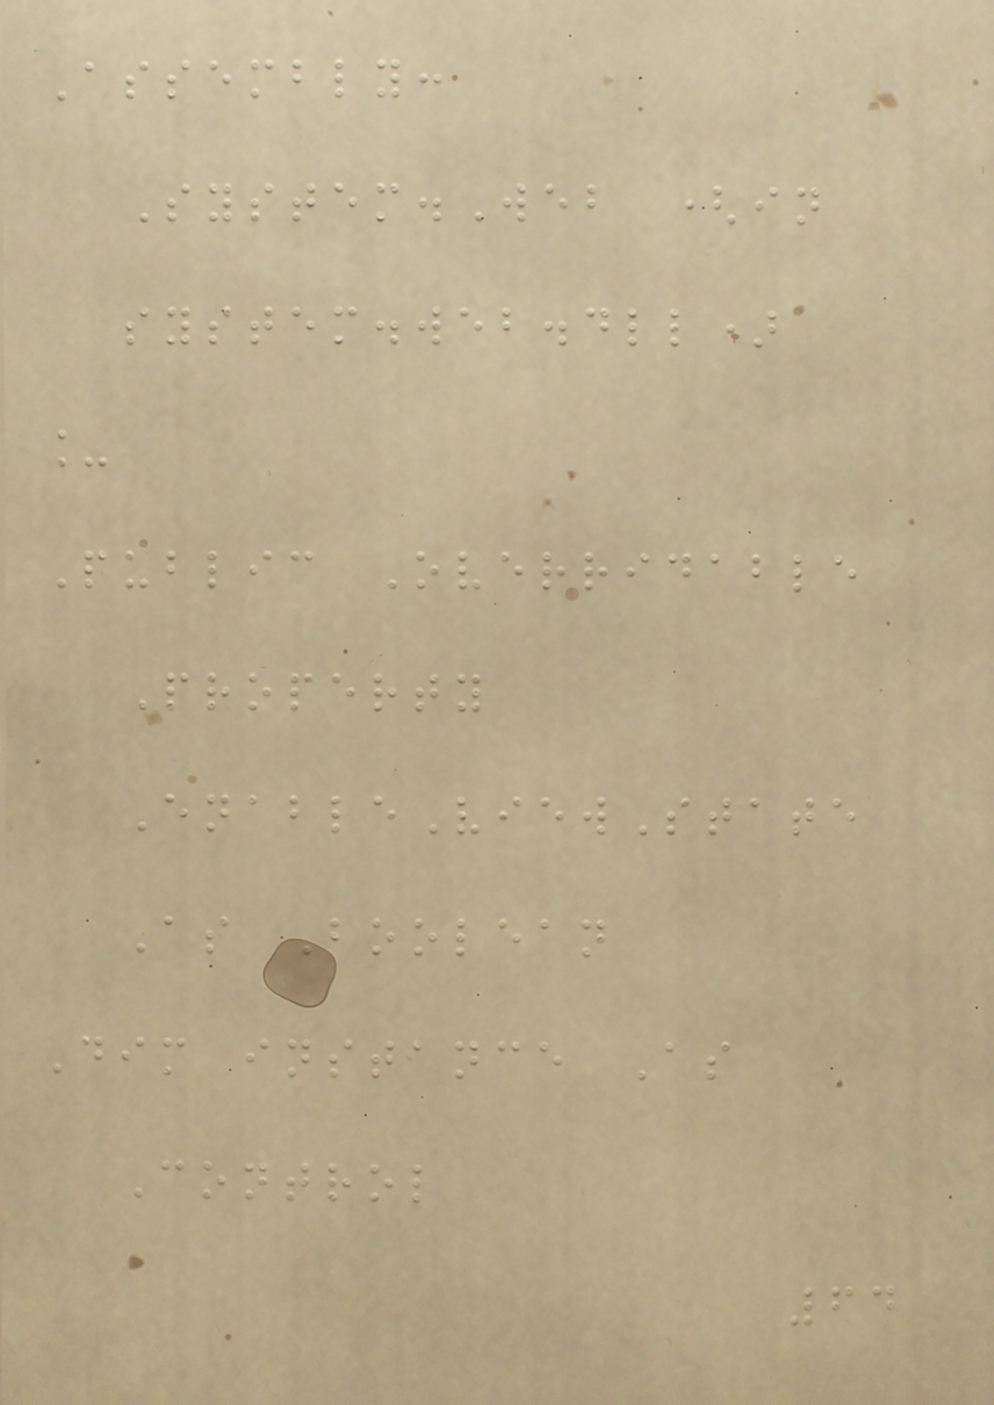Assembly:
System.Web (in
system.web.dll)
_
Public Overridable
Property
EnableViewState
As Boolean
Dim instance As
Control
64
